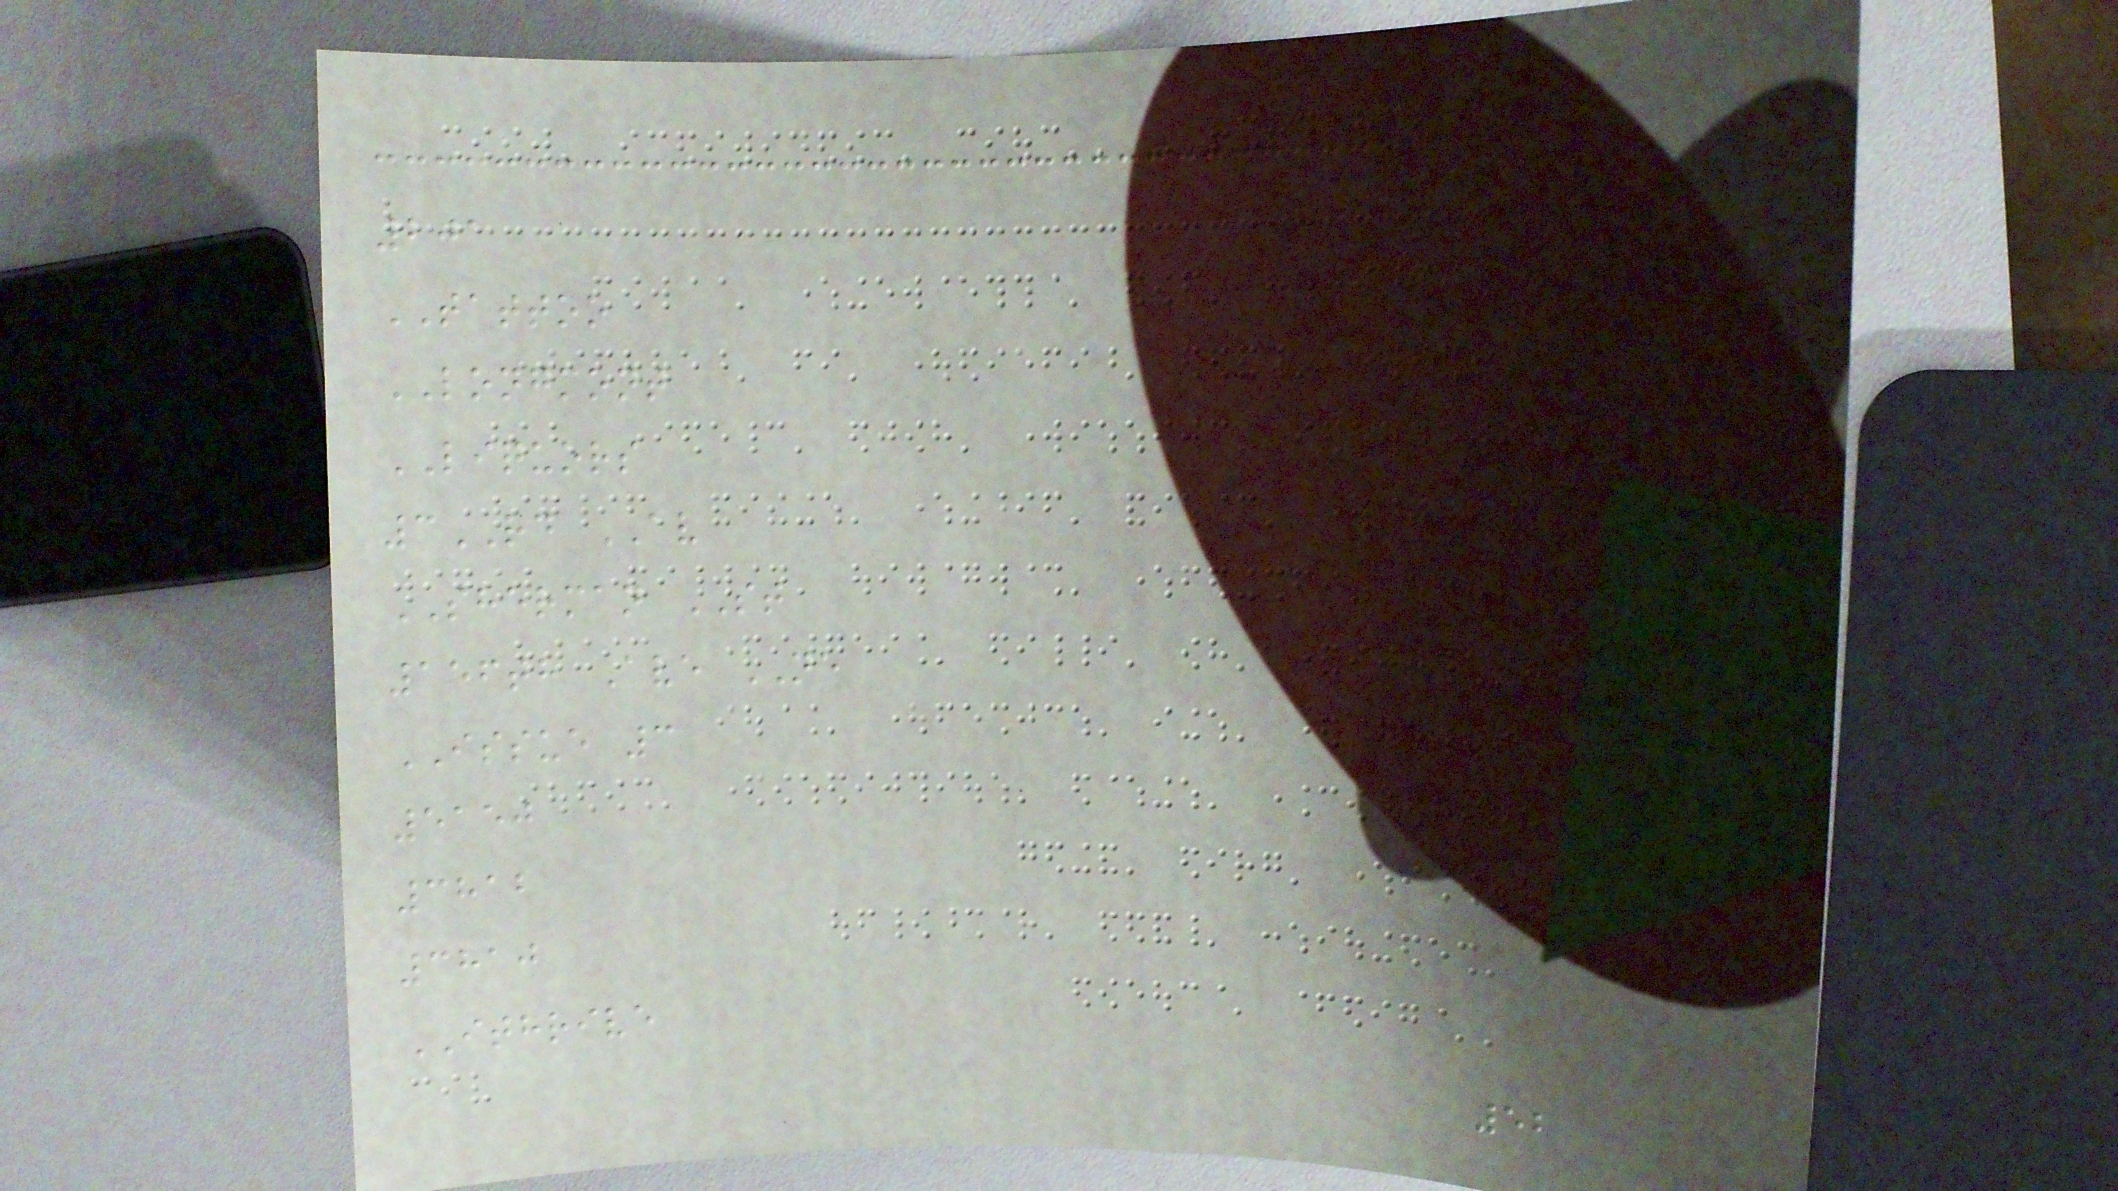201
TATTOO
LONGMONT
LIQUORS
3RD AV
SHERMAN ST
156th Ave NE
ISSUE 3
5150
3812
3810
ITHRIVE
52
